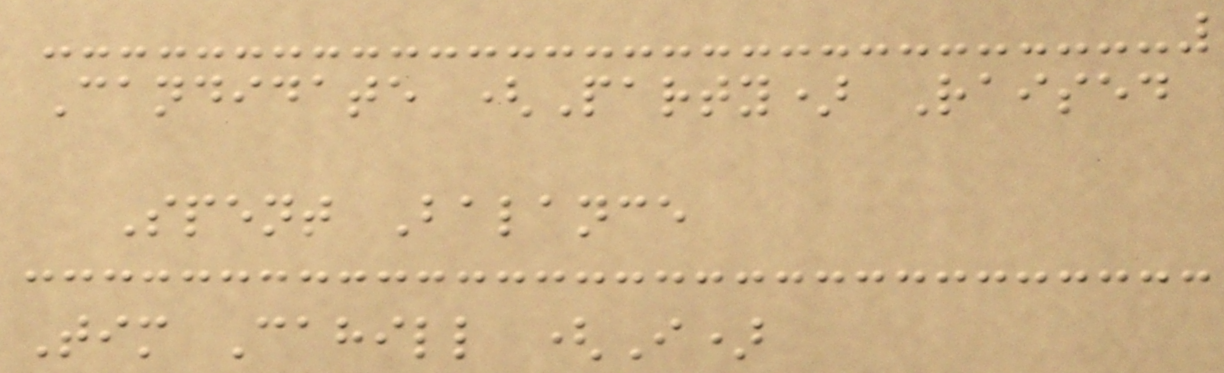Candidate (Party) Raised
Spent Balance
Tim Cahill (I)
